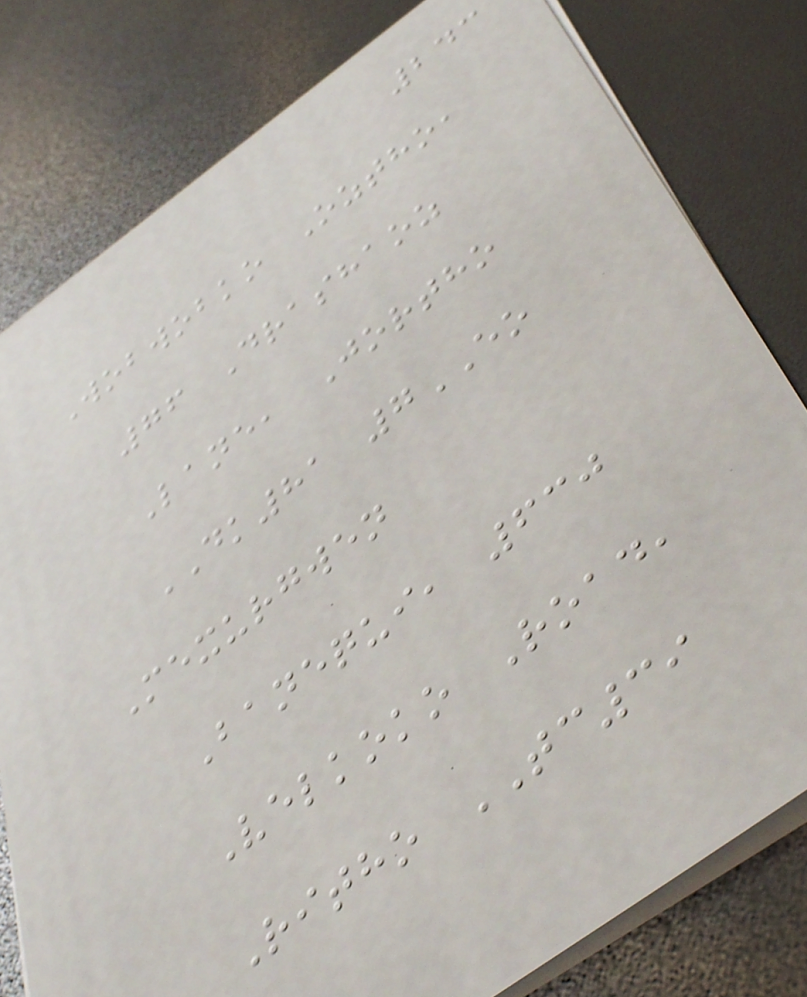243
Wobwobko Oztho,
76 Drashaoz
Lane, Jortho
DK81 7EO
Mexurgwen
Banequi, 630
Velkoko Road,
Ritho TC39
